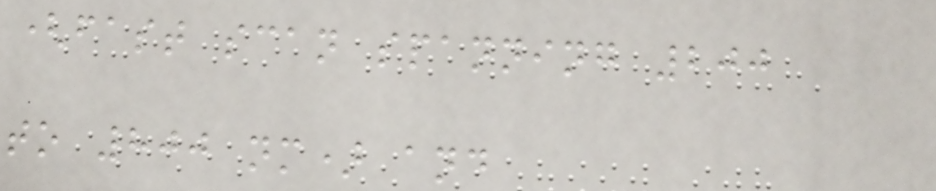(fast scan spanning 200
to 800 nm) and
